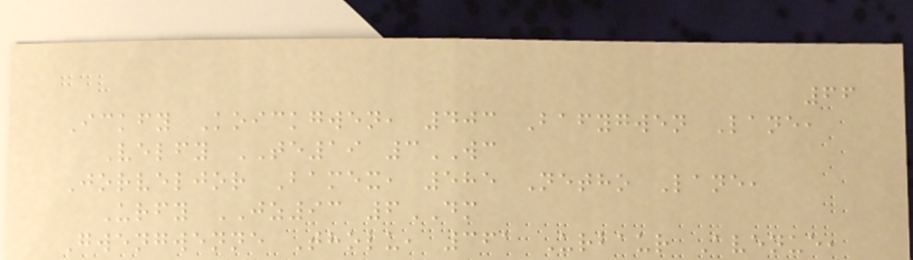66
Ickfy Koickgwen, 403 Bafygwen Lane,
Velfy TE19 3WC
Jorveljor Bamex, 585 Netho Lane,
Urfy JZ93 6DM
Gwengwenne Tholu, 361 Urbaur Avenue,
